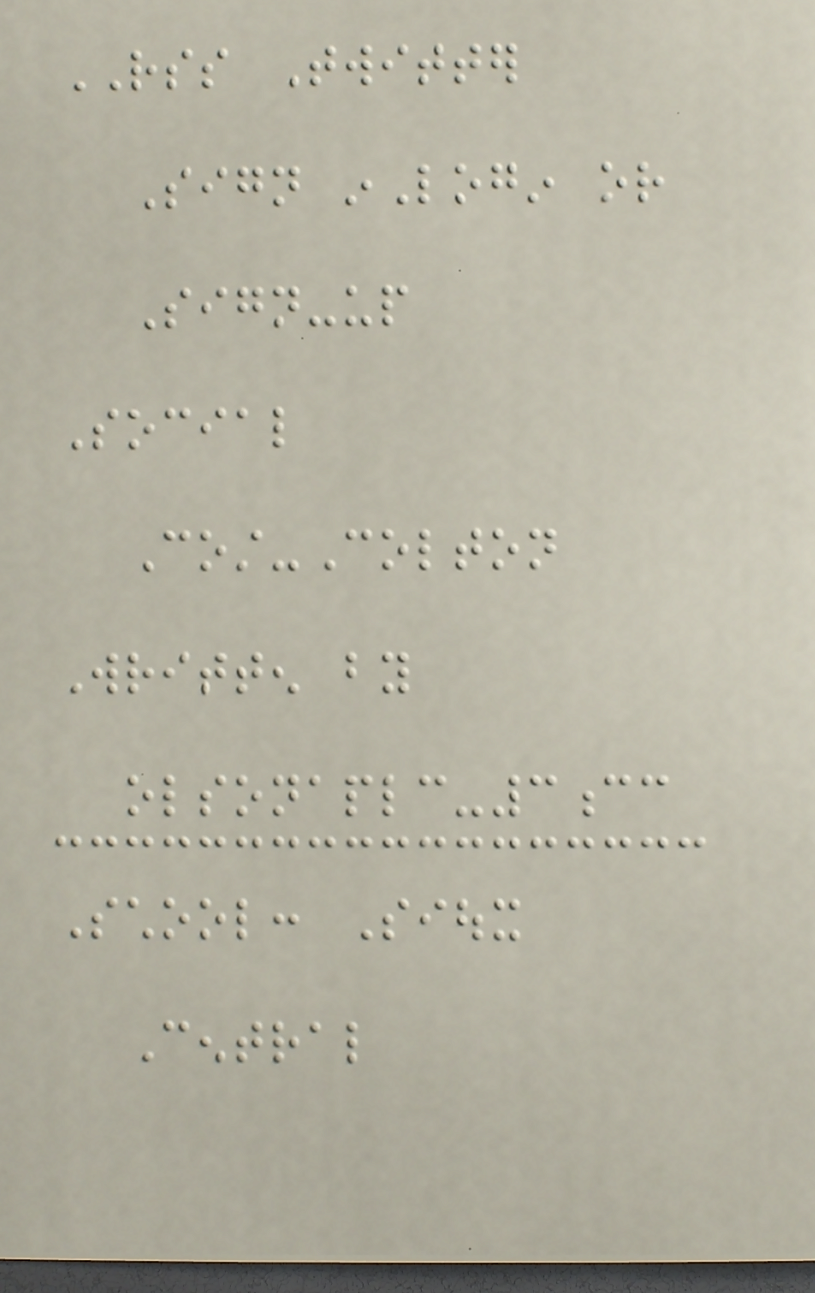RSS Twitter
Sign inLogin or
Sign-up
Social
Cost-Colton
Written by
olsonaplc-3cc
School: Sioux
Central
